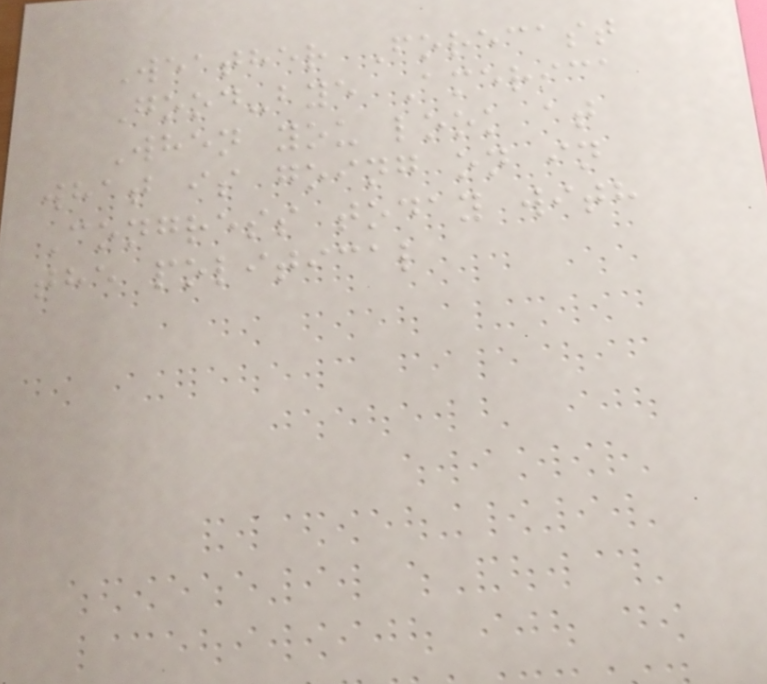Weather Forecast
Good-bye America
When you look at
what is going on in
Congress today with
the political
